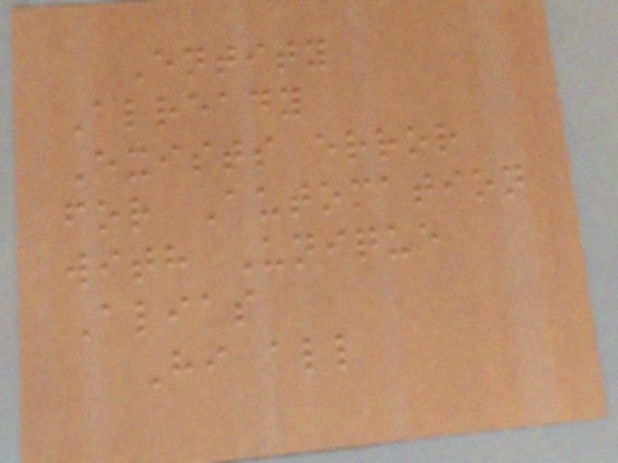Entity
Already
Exists error
for Automation
with Unique
Alias
Hi all
